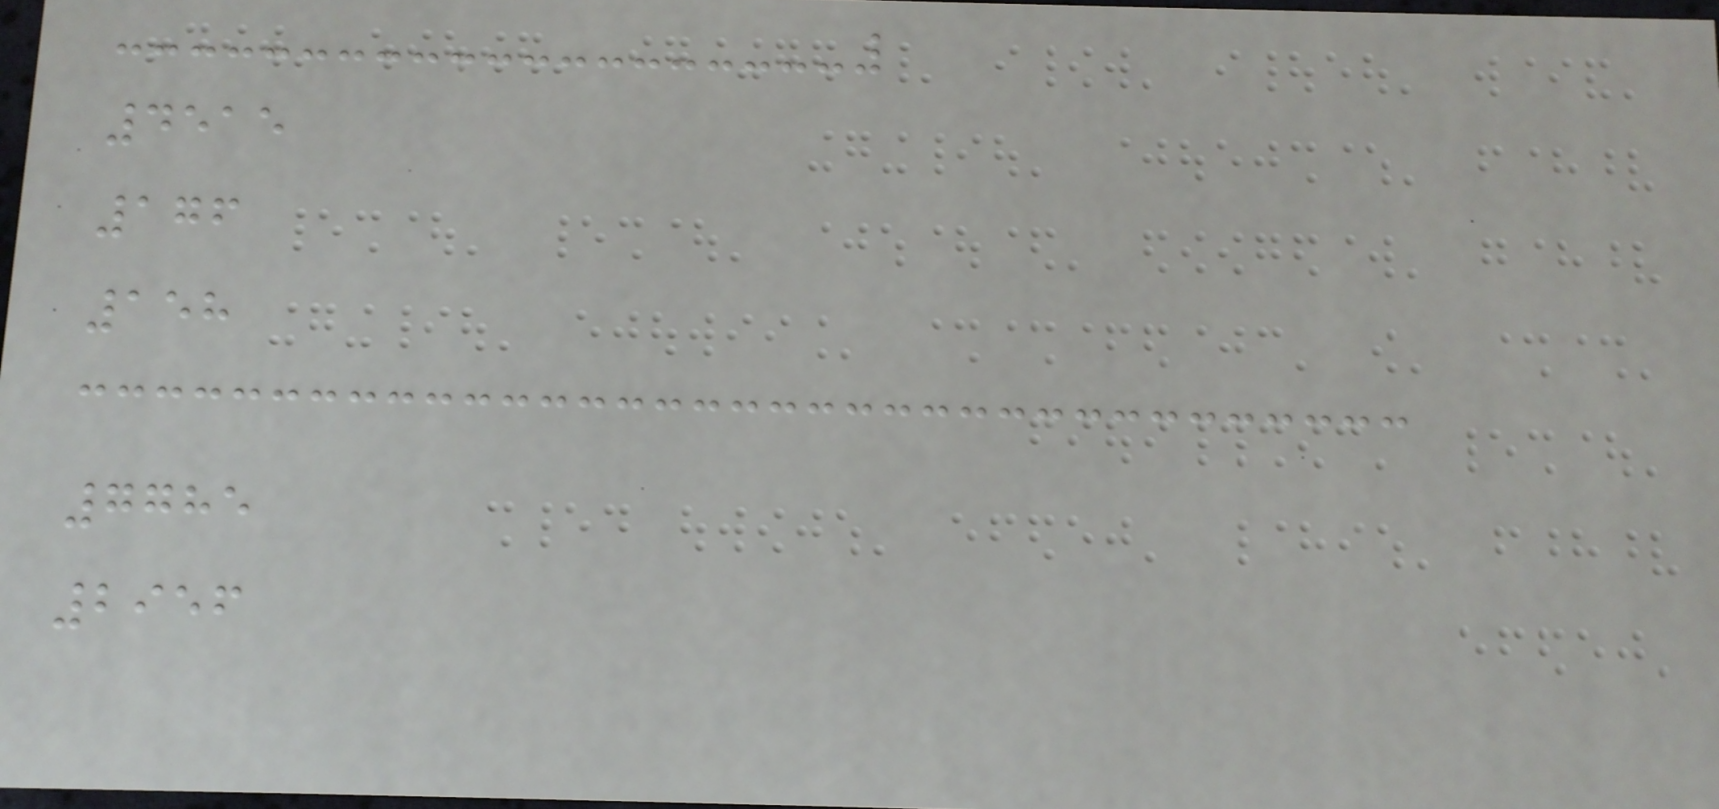4515
176
158
7785
2956
